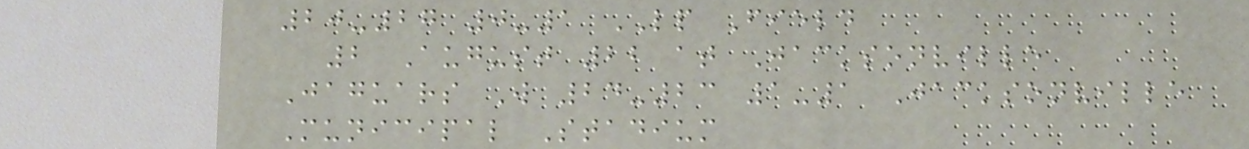20-27 0-1 LP Field
2 August 22 at Jacksonville
Jaguars W 24-23 1-1 Jacksonville
Municipal Stadium
